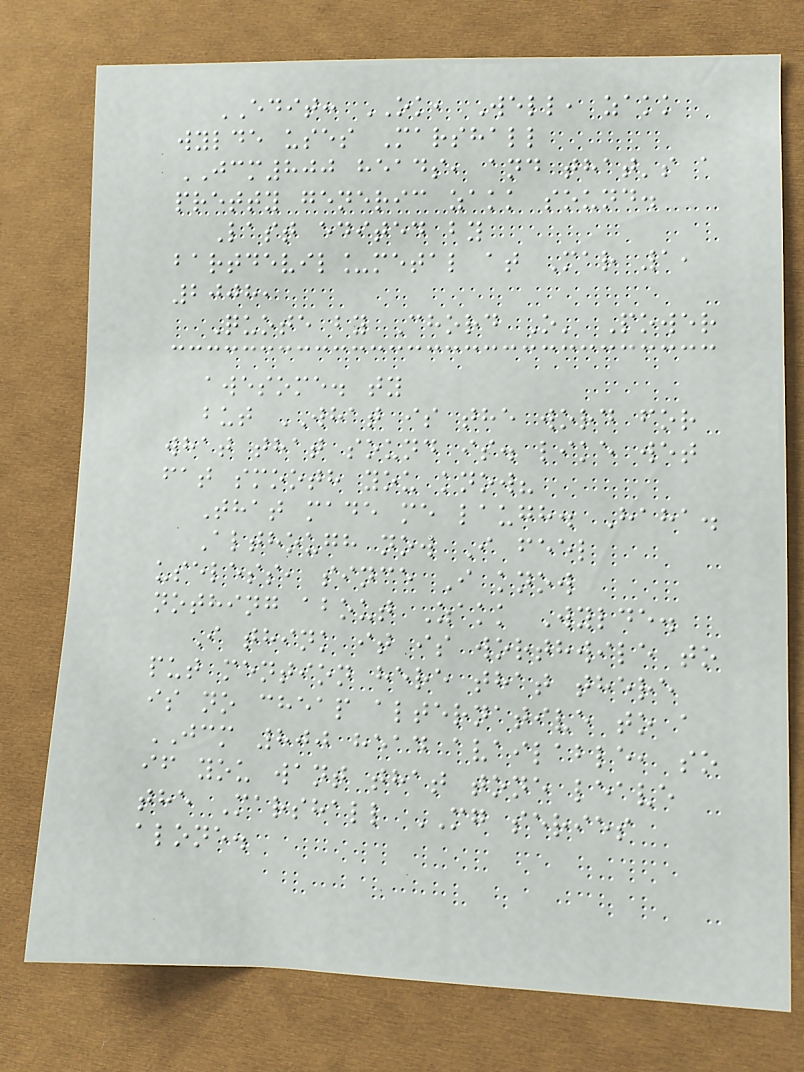EDIT: OK, Well, zakk
wylde uses Marshall
JCM800 heads, and that's a
pretty generic zakk sound.
Last edited by
bartdevil_metal at Mar 1,
2008,
Quote by Chord O' Power
awesome. ty
but WHAT is the word for
what that sound is. like wet
fat smooth you know?
That made me laugh. Haha.
Although now I feel
useless, since I know
nothing about Zakk Wylde.
I think it is worthwile to
put mention here that there
is no cheap alternative to a
JCM 800 head available, so
if you want that tone leave
the Marshall MG series
alone.
